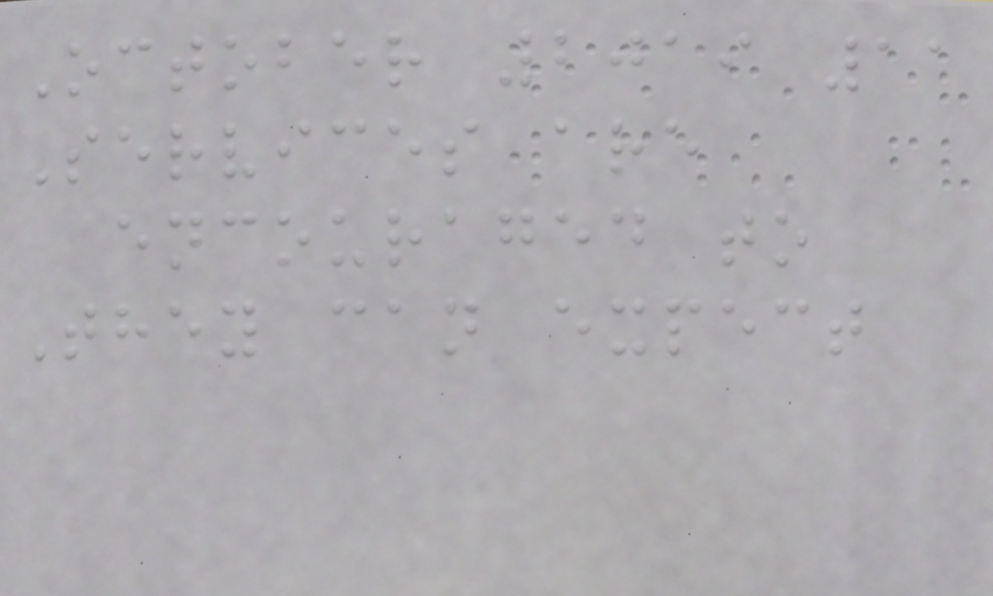October 2019 11
Services are
encouraged to
They can expect
